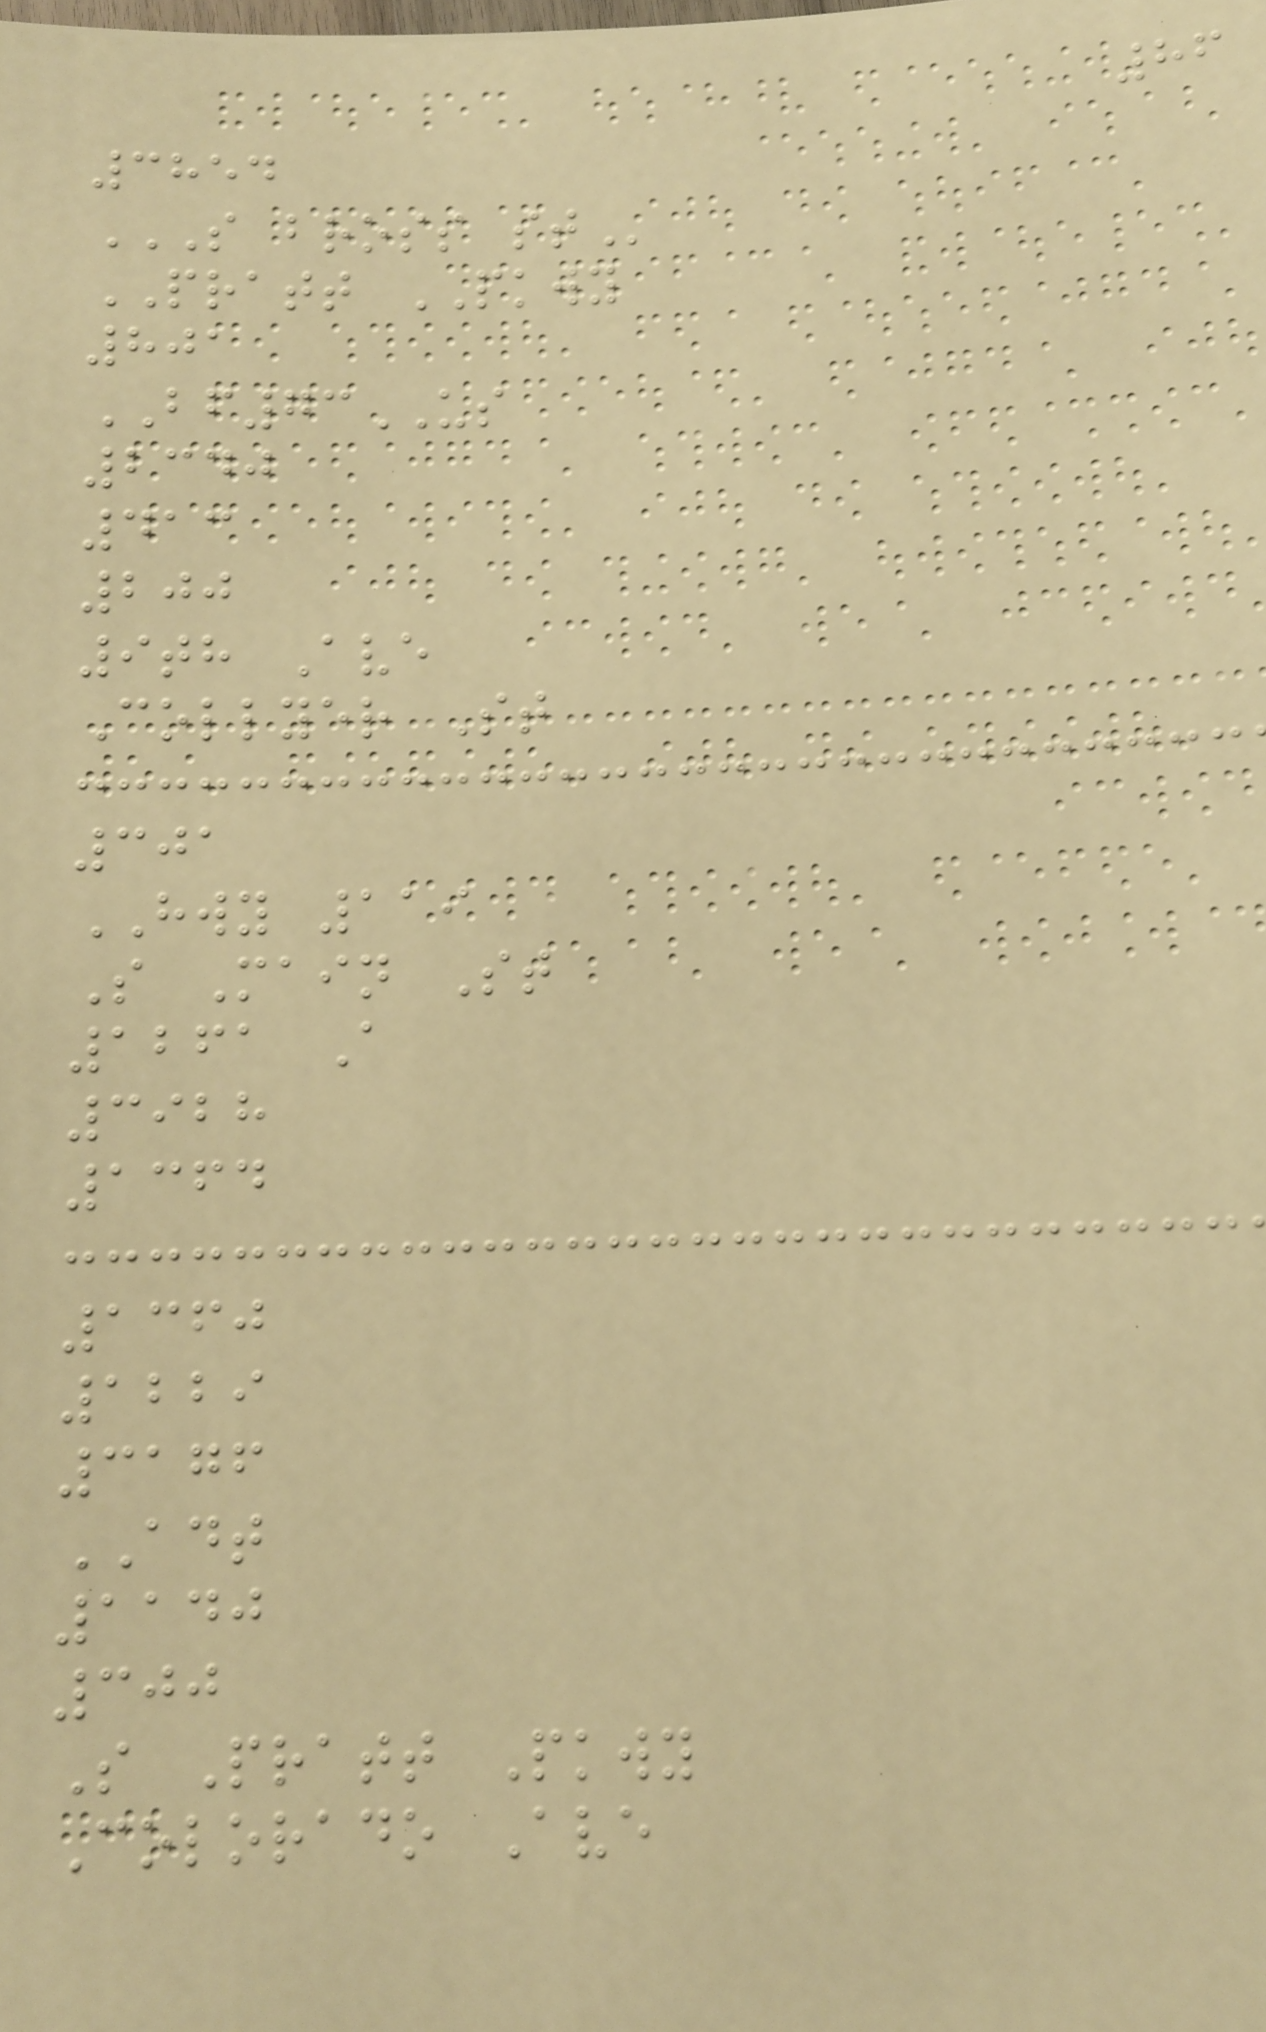86
3854
S BROSS ST
PRATT PKWY
801
BF73US
2340
413
200
9th Ave
Collyer St
301
HWY 119
S Main St
1261 A
3928
1364
1360
1229
3176
ADT
1140
300
S Pratt Pkwy
Colorado Ave
